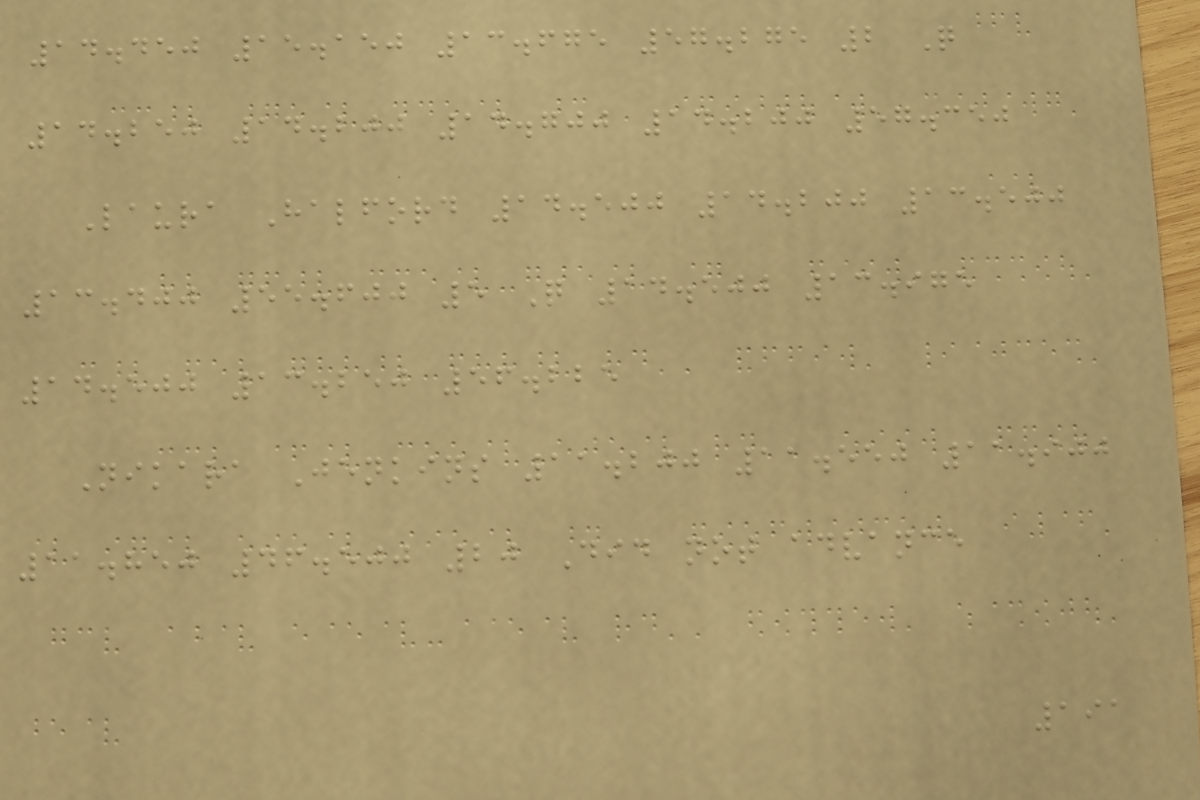14.450 15.150 13.675 57.275 2 Q
14.250 14.200 14.700 14.200 57.350
Laura Halford 14.500 14.200 13.500
13.400 55.600 5 Q 14.500 13.975
14.500 13.250 56.225
Nikara Jenkins 11.200 11.550 11.900
11.850 46.500 20 Did not advance
191
